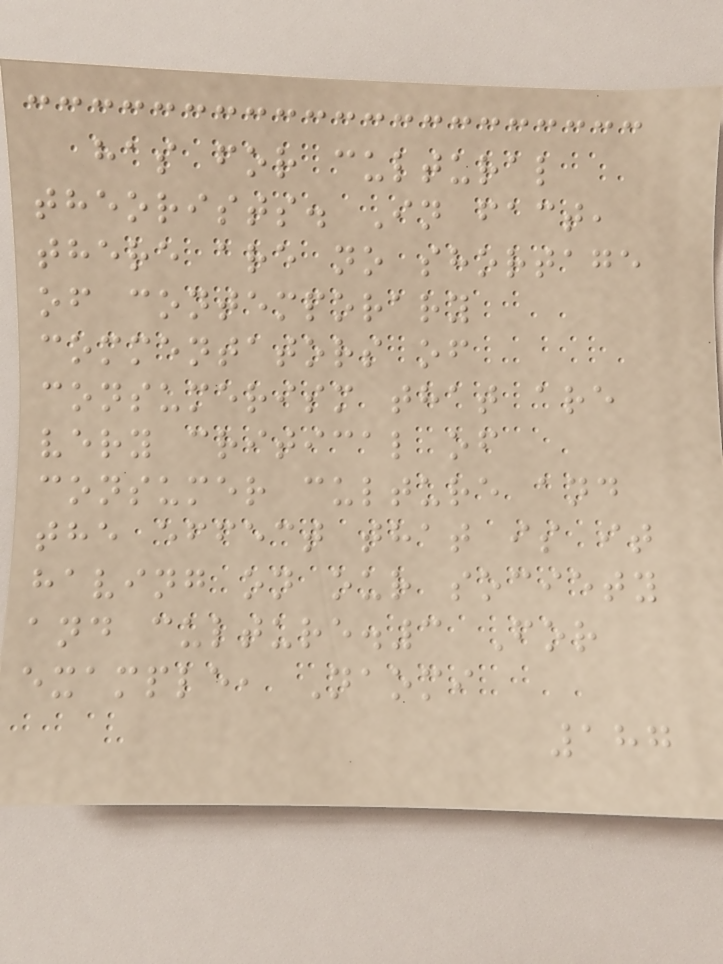has for cultural
theorists. In fact,
there are no shortage
of contemporary
commentators of
consumerism that are
very critical of
consumer culture and
the effect that is it
having on our society
and culture.3 For
example, Naomi
187
